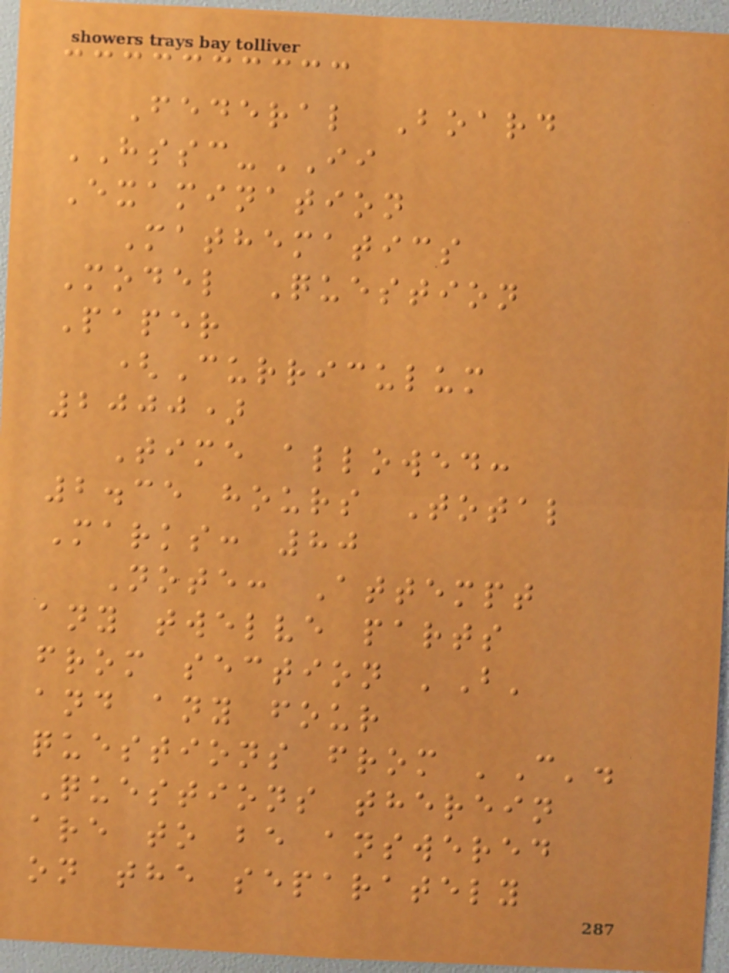Federal Board
HSSC-II
Examination
Mathematics
Model Question
Paper
(Curriculum
2000)
Time allowed:
2.35 hours Total
Marks: 80
Note: Attempt
any twelve parts
from section 'B'
and any four
questions from 'C'.
Questions therein
are to be answered
on the separately
